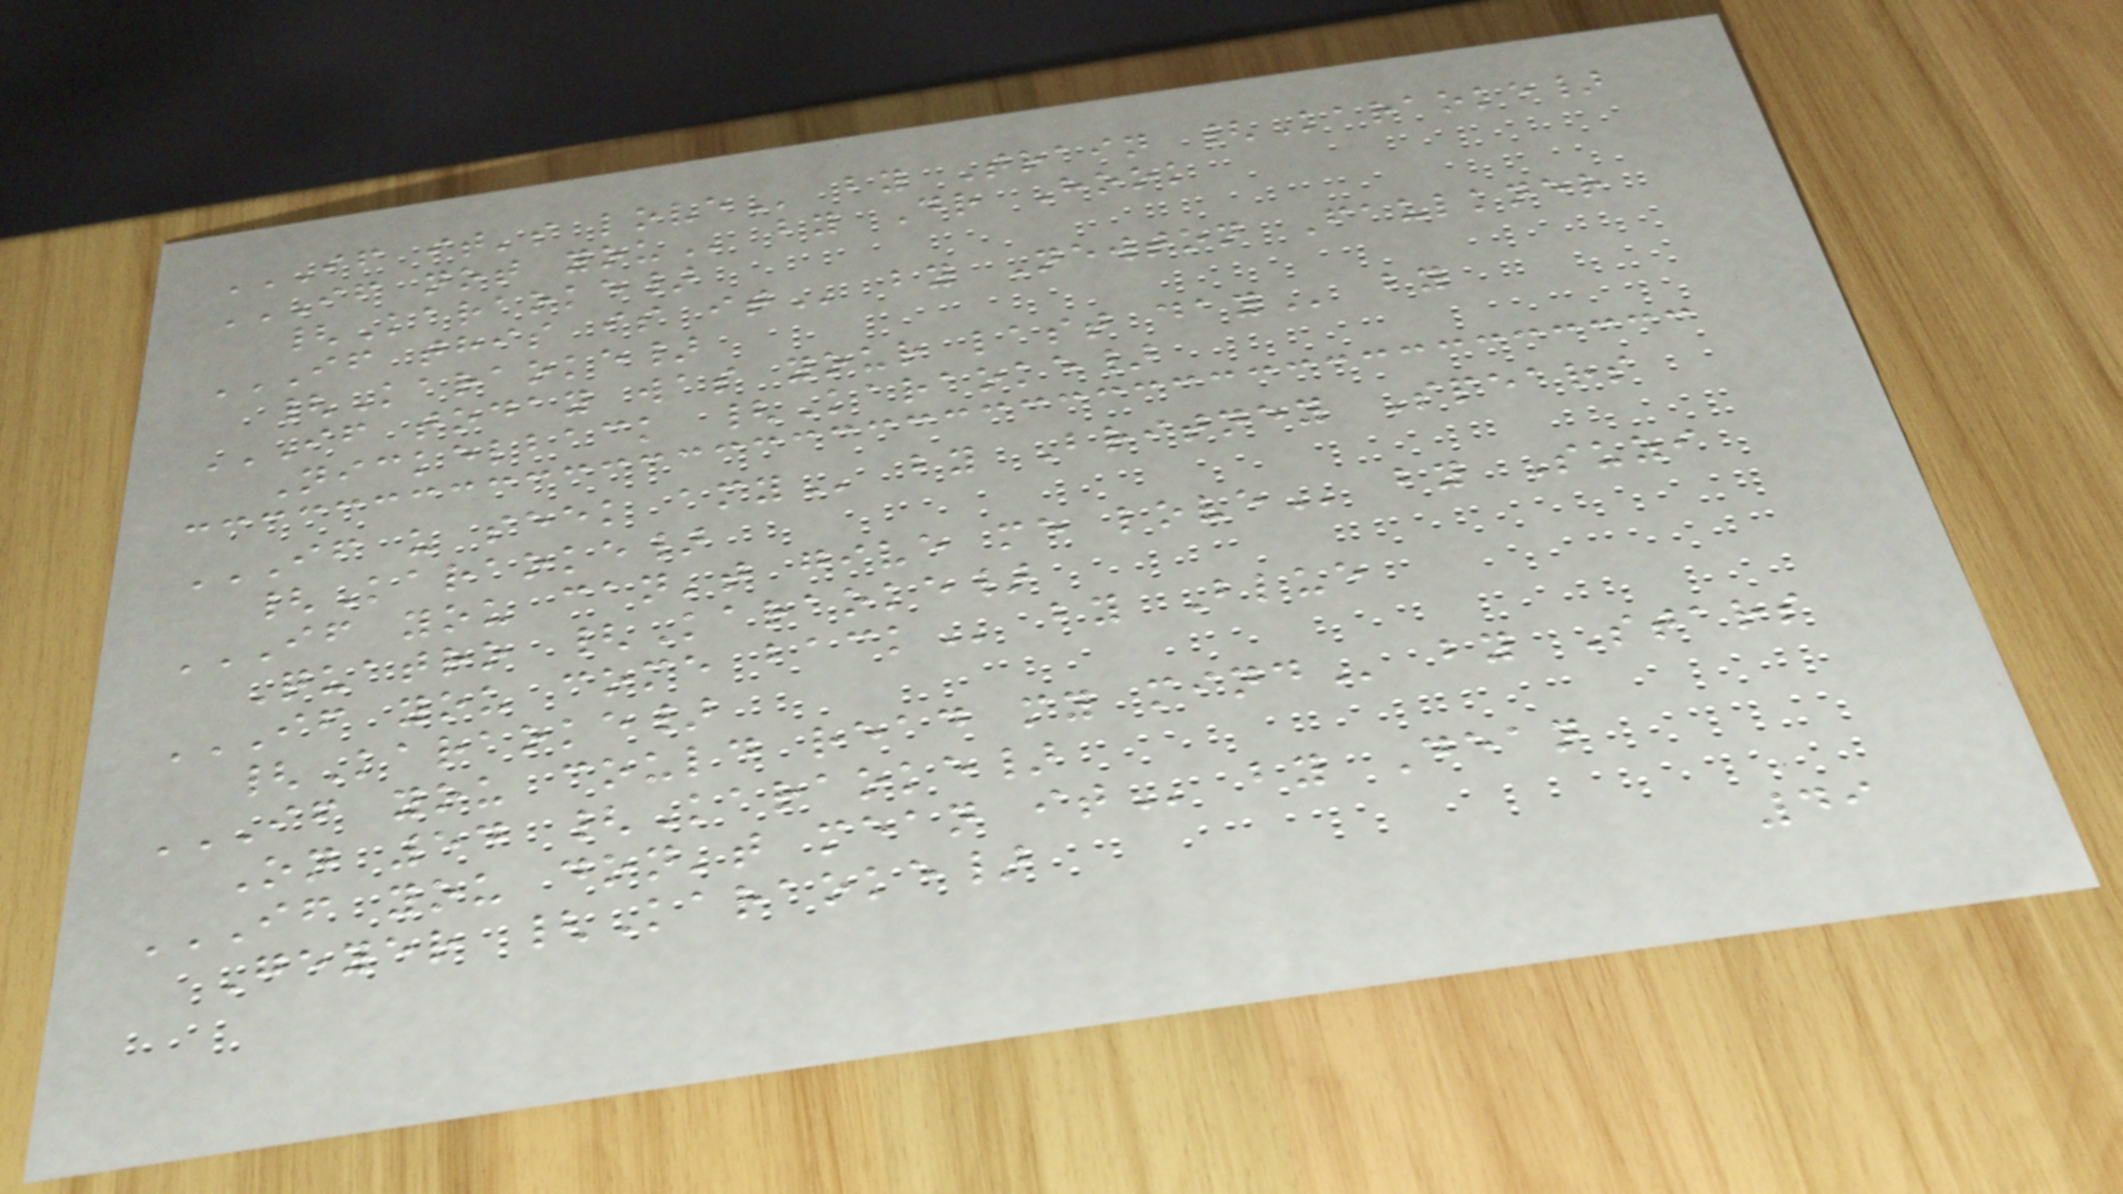IF IT'S LOVE by Train {Karaoke}
IF NOT YOU by Dr Hook
{Karaoke}
IF THIS IS IT by Newton Faulkner
{Karaoke}
IF TODAY WAS YOUR LAST DAY by
Nickelback {Karaoke}
IF U SEEK AMY by Britney Spears
{Karaoke}
IF YOU CAN'T GIVE ME LOVE by Suzi
Quatro {Karaoke}
IF YOU COME BACK by Blue
{Karaoke}
IF YOU COULD READ MY MIND by Stars
On 54 {Karaoke}
IF YOU DON'T MEAN IT by Dean
Geyer {Karaoke}
49
